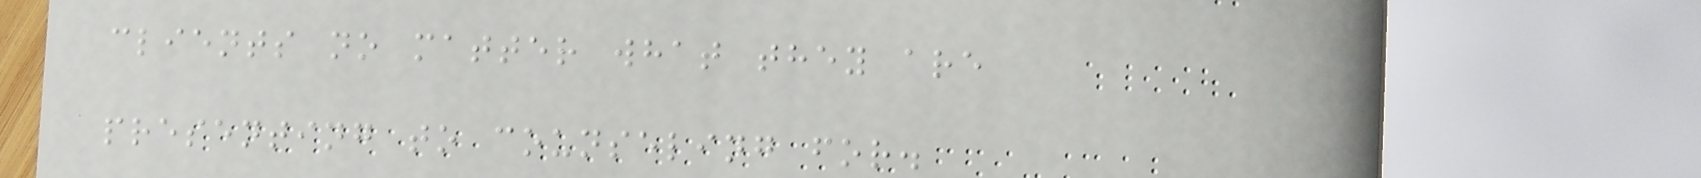clients no matter what they are
presenting to counseling for.
